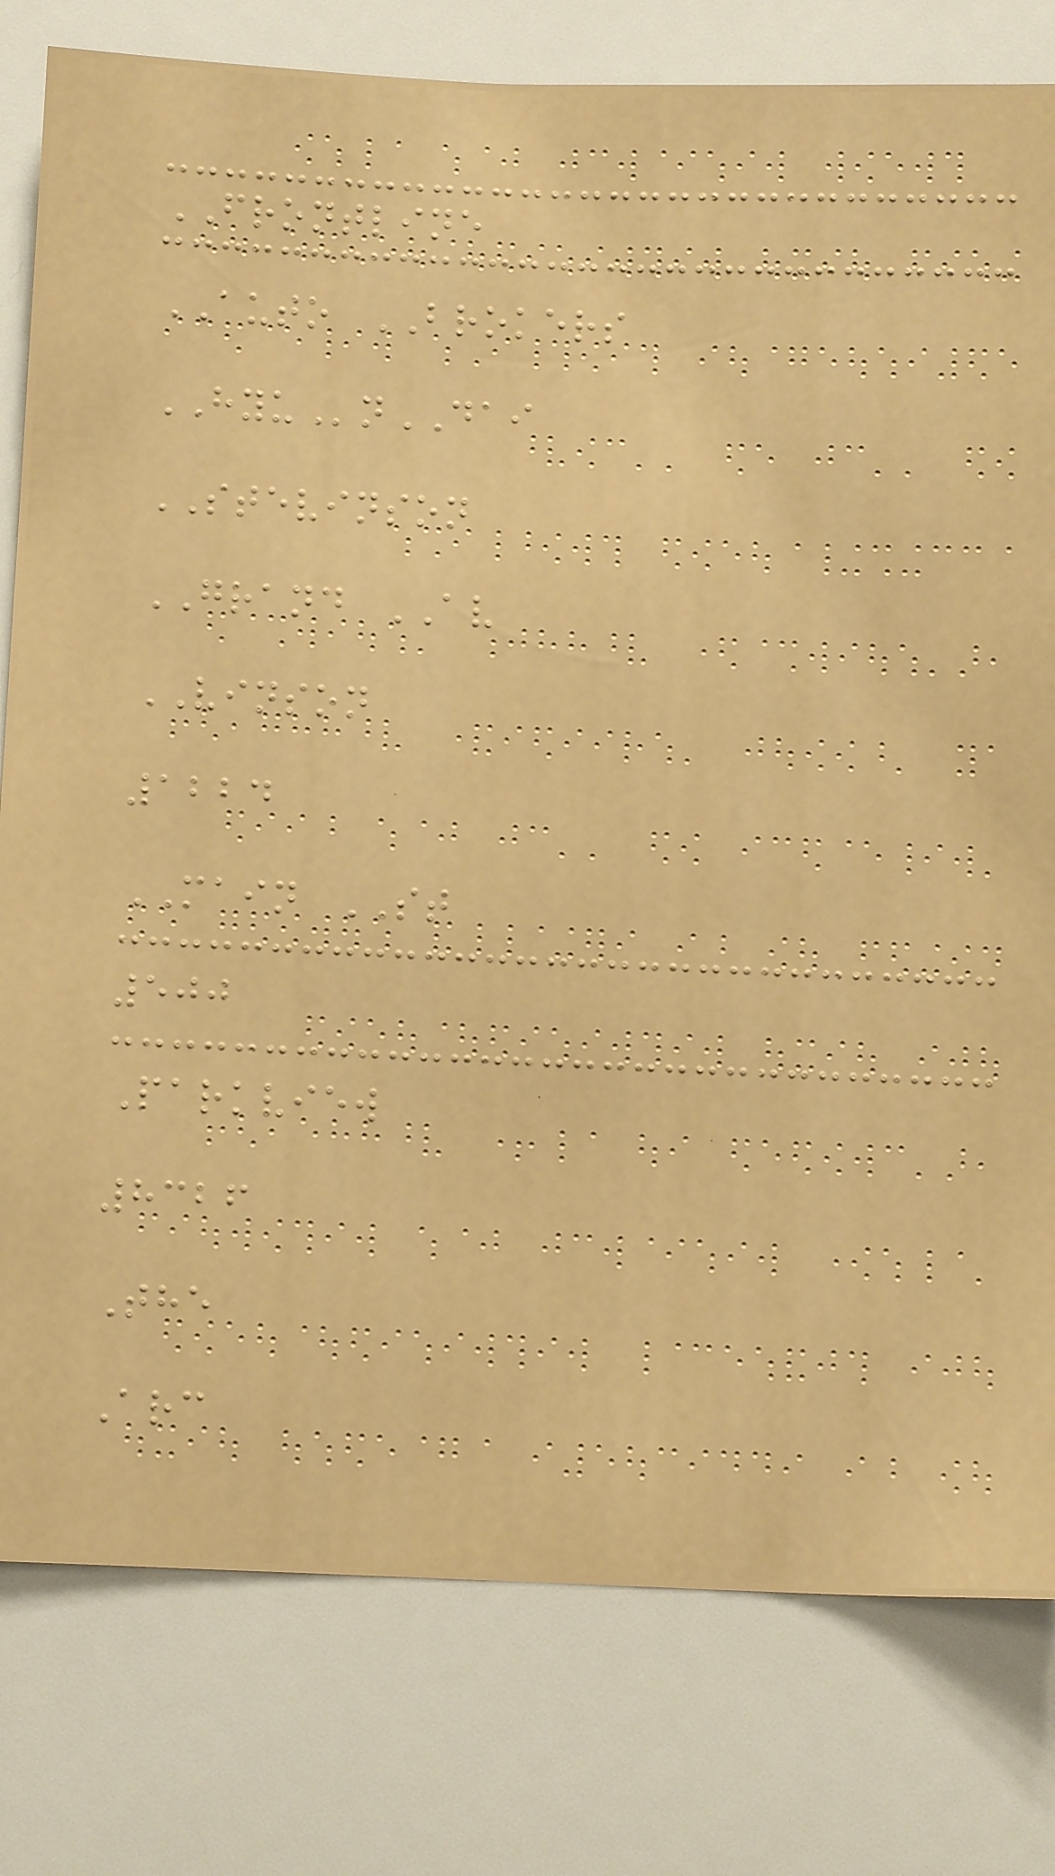FRONTLINE
AUTO BROKERS
HYUnDAI
STEVINSON
GRAND AV
VINSON
1224
MAIN ST
500
Parkview
8326
The
Arc
